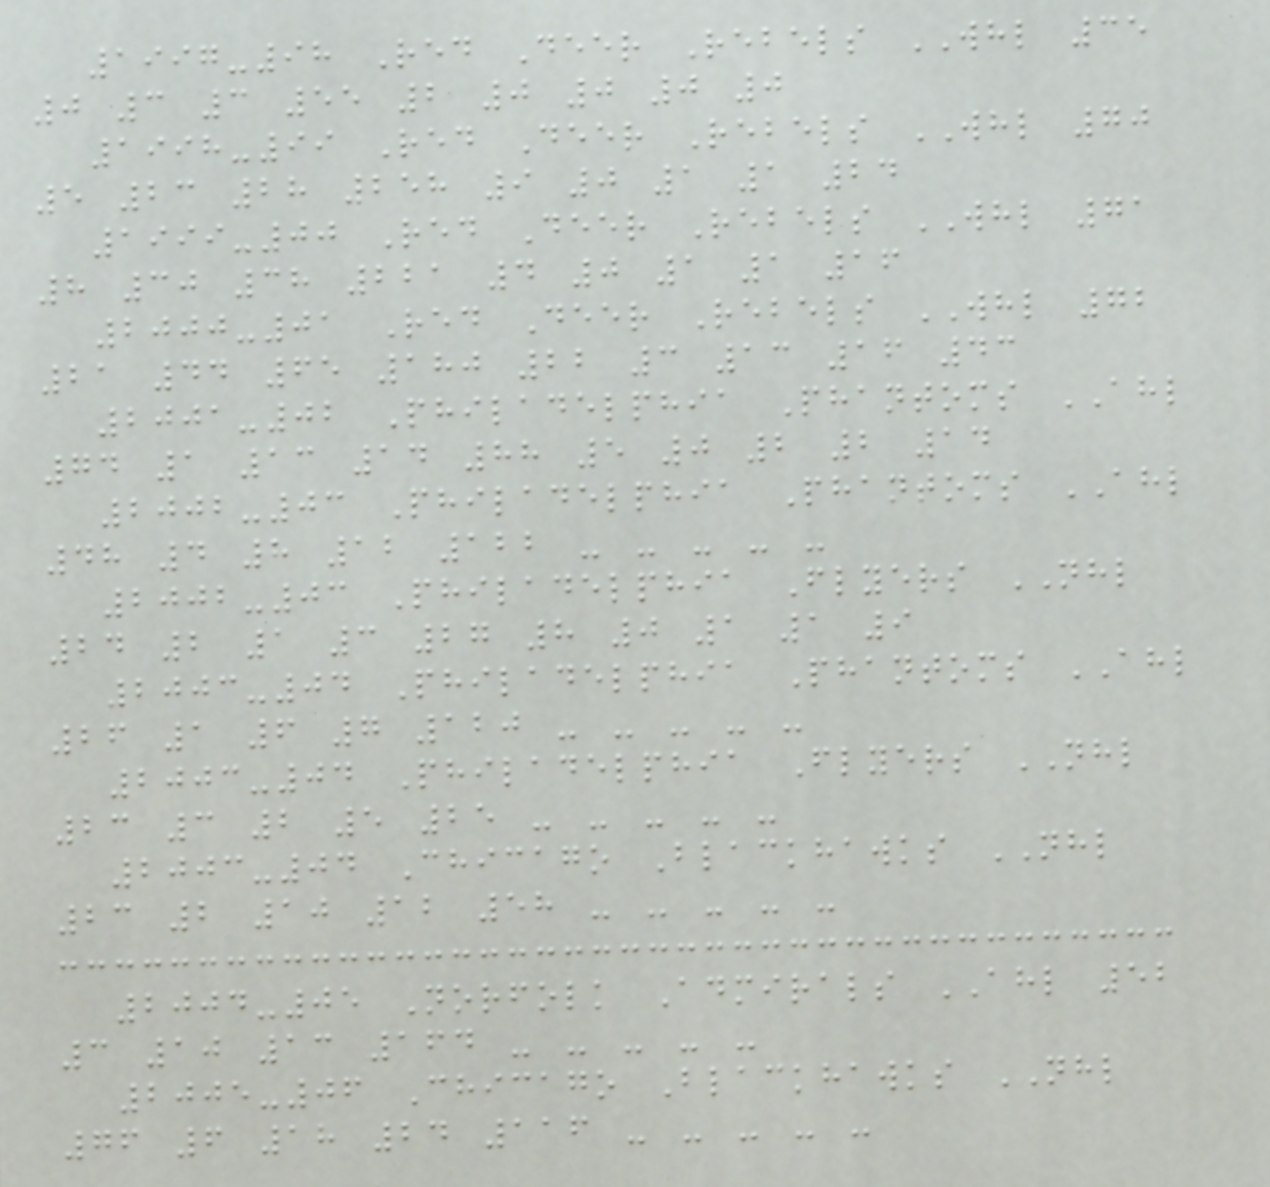1997-98 Red Deer Rebels WHL 35
0 3 3 55 2 0 0 0 0
1998-99 Red Deer Rebels WHL 70
5 23 28 258 9 0 1 1 24
1999-00 Red Deer Rebels WHL 71
8 30 38 221 4 0 1 1 16
2000-01 Red Deer Rebels WHL 72
21 44 65 180 22 3 13 16 43
2001-02 Philadelphia Phantoms AHL
74 1 13 14 88 5 0 2 2 14
2002-03 Philadelphia Phantoms AHL
48 4 8 12 122 - - - - -
2002-03 Philadelphia Flyers NHL
24 2 1 3 27 8 0 1 1 9
2003-04 Philadelphia Phantoms AHL
26 1 6 7 120 - - - - -
2003-04 Philadelphia Flyers NHL
23 3 2 5 25 - - - - -
2003-04 Chicago Blackhawks NHL
23 2 10 12 58 - - - - -
2004-05 Norfolk Admirals AHL 52
3 10 13 164 - - - - -
2005-06 Chicago Blackhawks NHL
76 6 18 24 116 - - - - -
